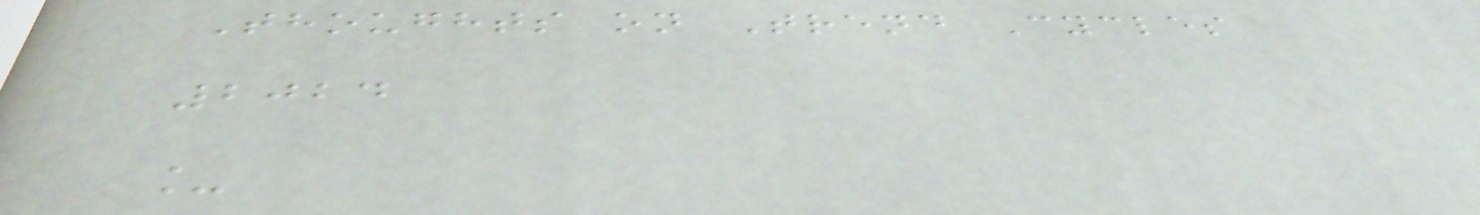Thoughts on Trend Cycles
2024
_
